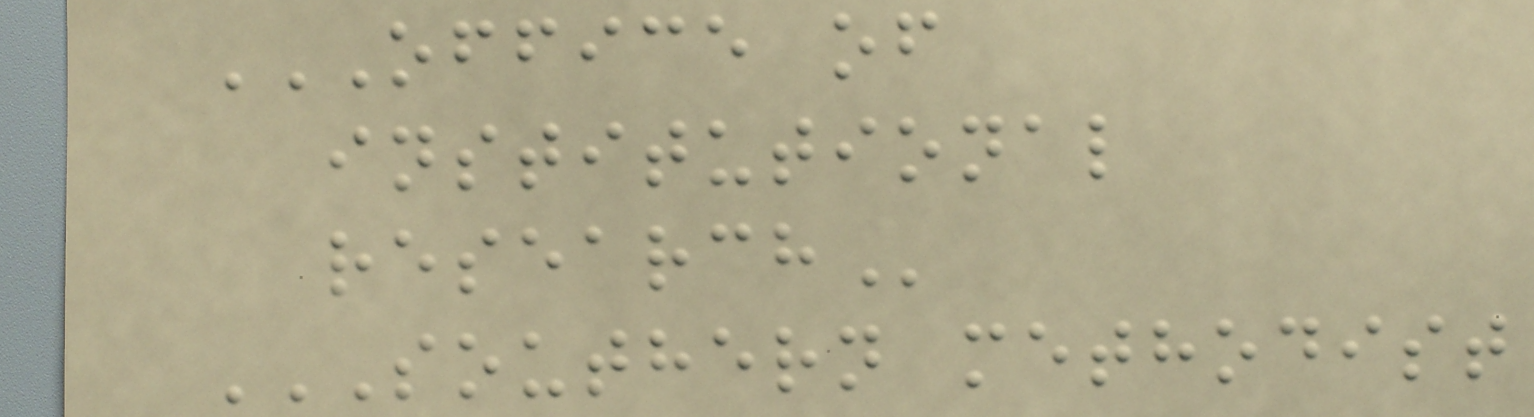OFFICE OF
INSTITUTIONAL
RESEARCH
SOUTHERN METHODIST
